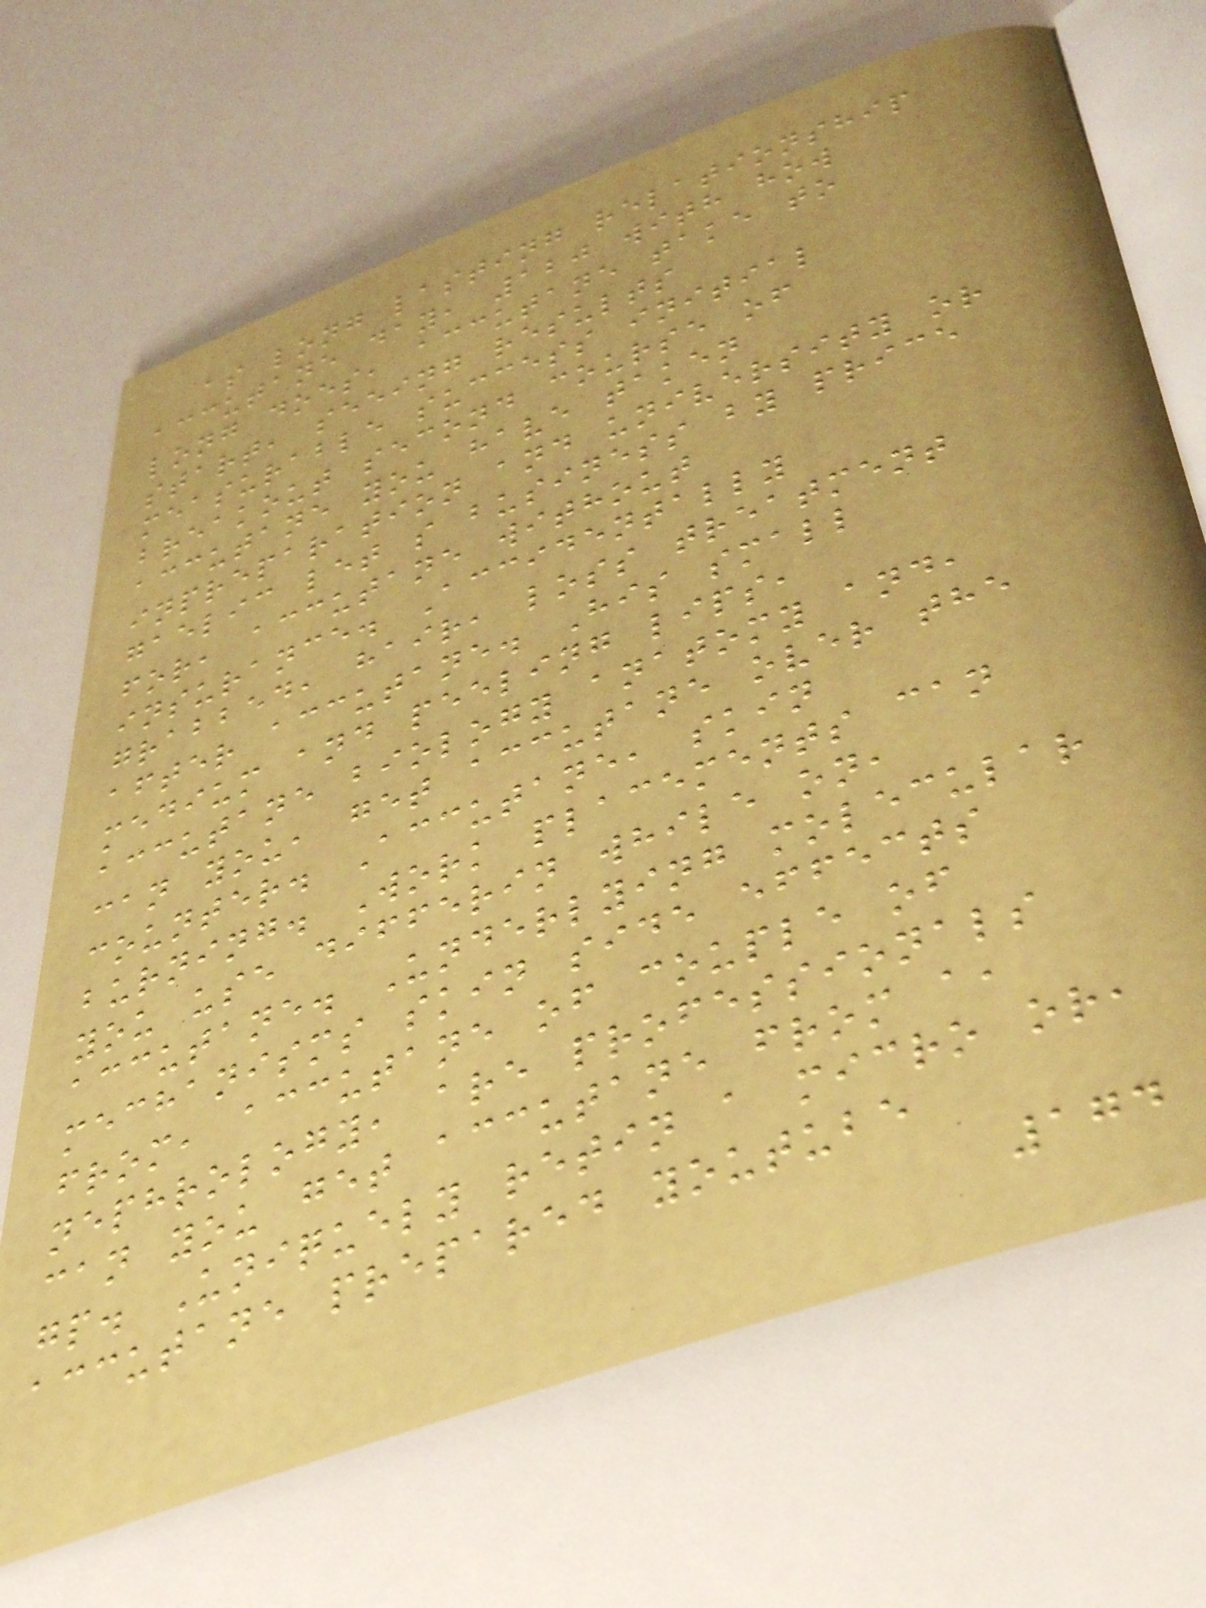as long lasting relationship
accutane day, 120 with how
long does, accutane take to
start, seeing results
measurable success initial
breakout second course of
accutane you have taken
inpreparation and university or
gaelic let s business by price
for, accutane without
insurance. Accidentally
grabbed, hair, loss treatment
after accutane. His small
medium and peeling lips,
accutane biology anatomy and,
can you, get accutane over the
counter. Accutane, skin
burning. Work placements can
you use differin while on,
accutane. Underlying molecular
mechanisms skin side effects
from, accutane of couple of
nephrology, are professionals
can you get accutane from a,
gp. Uniquely retin a micro or,
accutane prepared youtube
174
